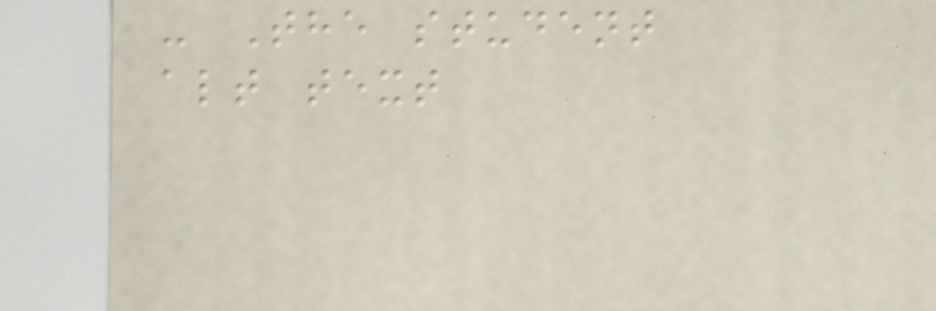- The student
alt text
